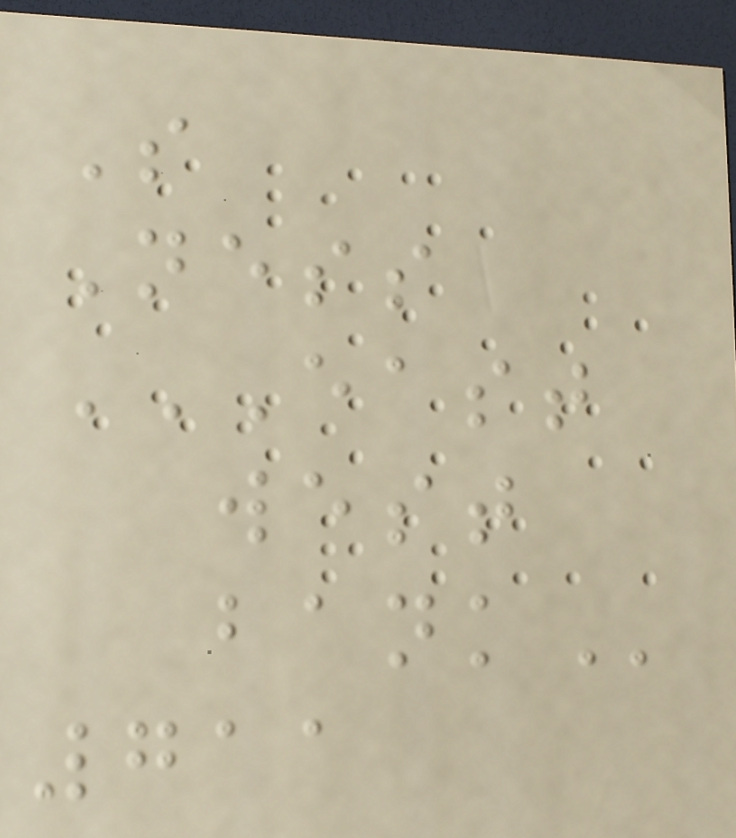S
Ness
EAST
WEST
BANK
711
